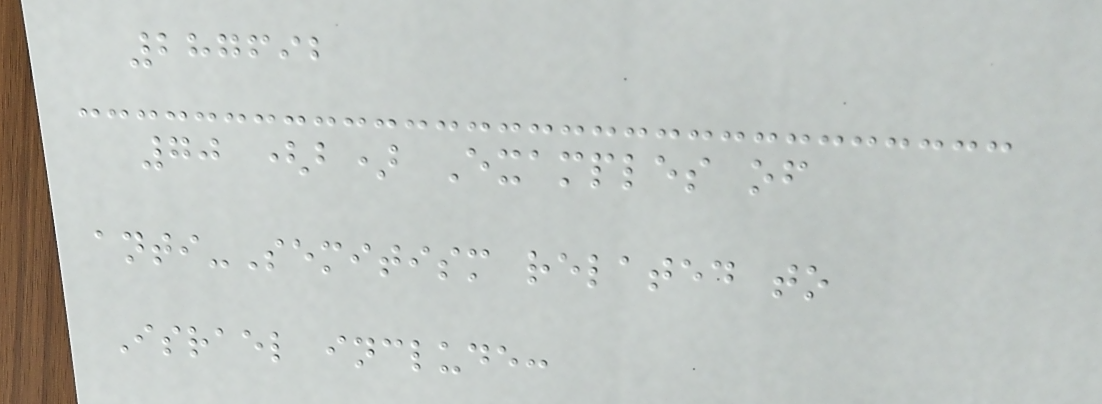287692
70 (b) Examples of
anti-Semitism related to
Israel include:
